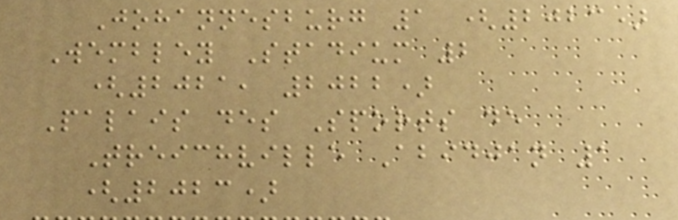Johannesburg 1 (2023)
Wembley Stadium 2
(2021, 2022)
Palais des Sports de
Treichville Abidjan 1
(2023)
